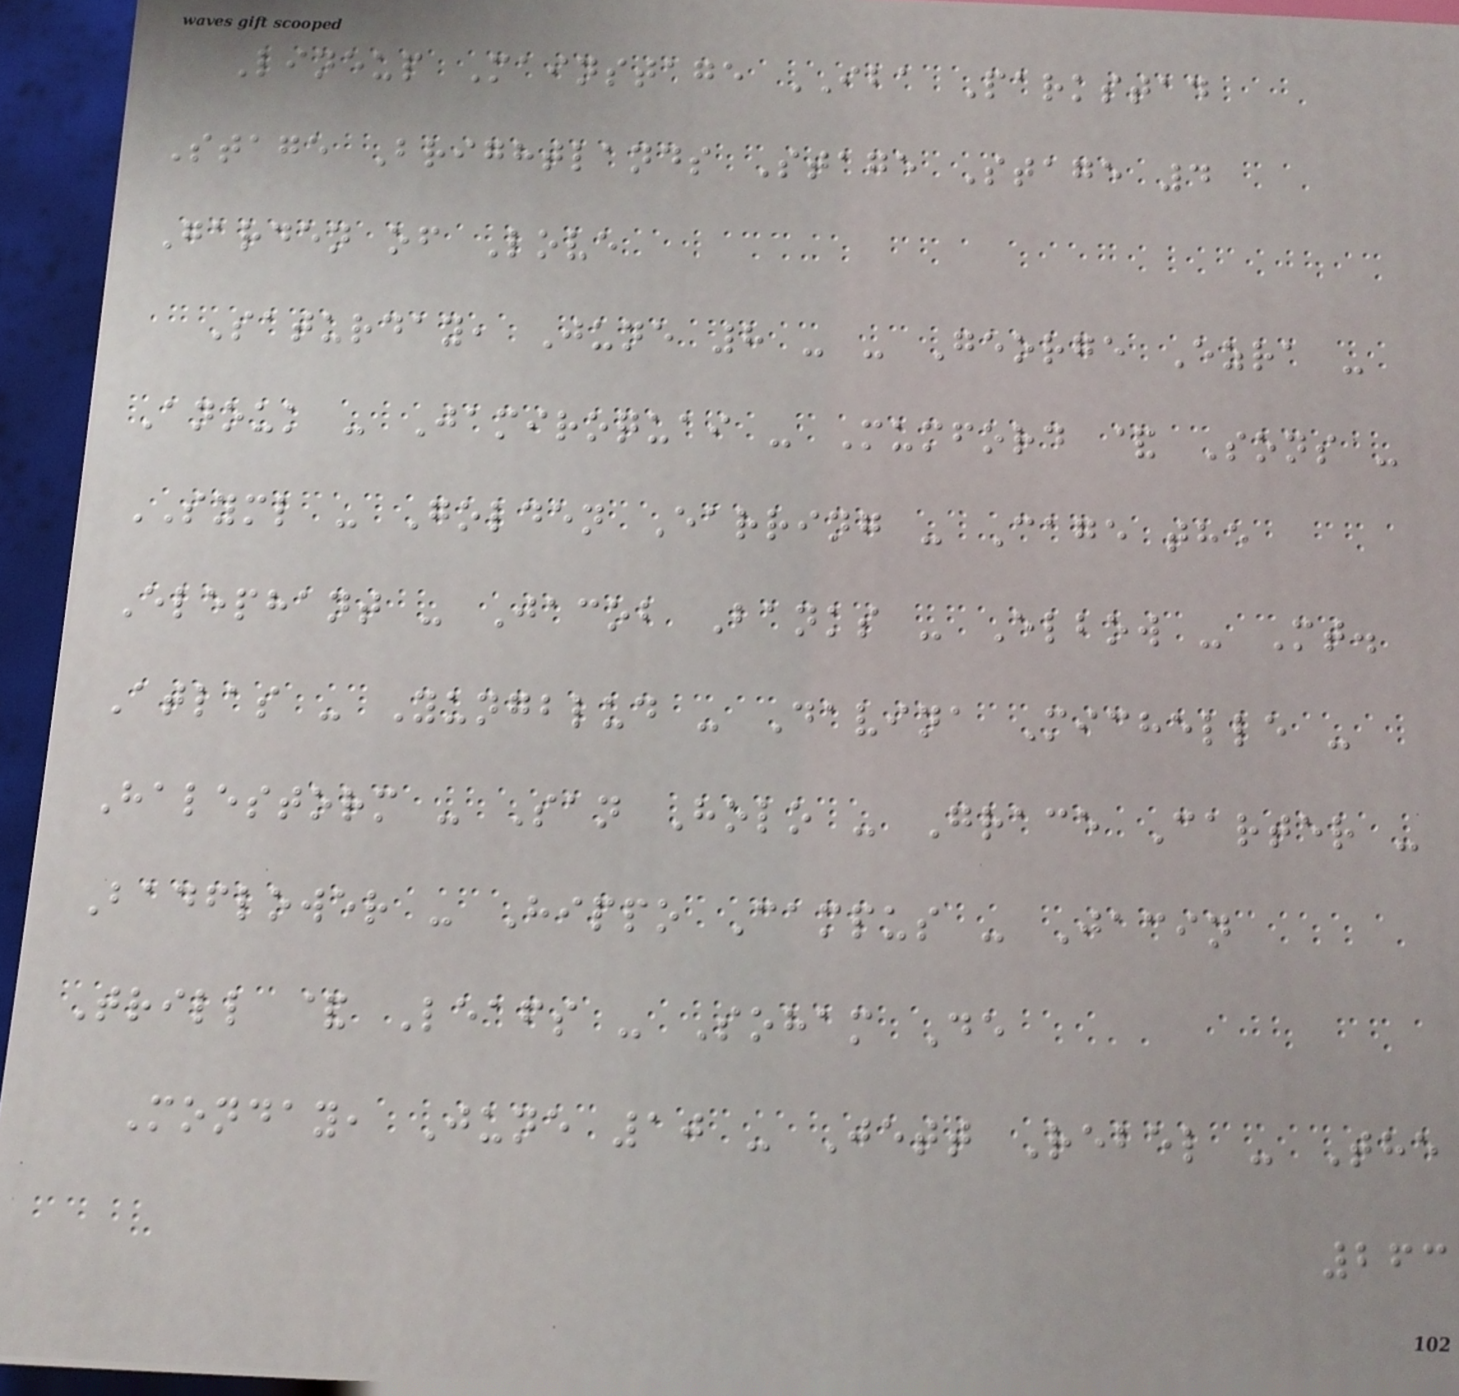Lineup Mainstage IBA Parkstad
Stage Brightlands Stage Stage 4
Garden of Love
Saturday, June 8 - - George Ezra -
Anouk - Jamiroquai - Mumford & Sons -
SYML - Golden Earring - Cage the
Elephant - Jacob Banks - Elbow - Mt.
Atlas - Yungblud - Davina Michelle -
Halestorm - San Holo - Grace Carter -
Badflower - Hippo Campus - Jacin
Trill & Leafs - Soham De
Monday, June 10 - Jett Rebel - The
263
